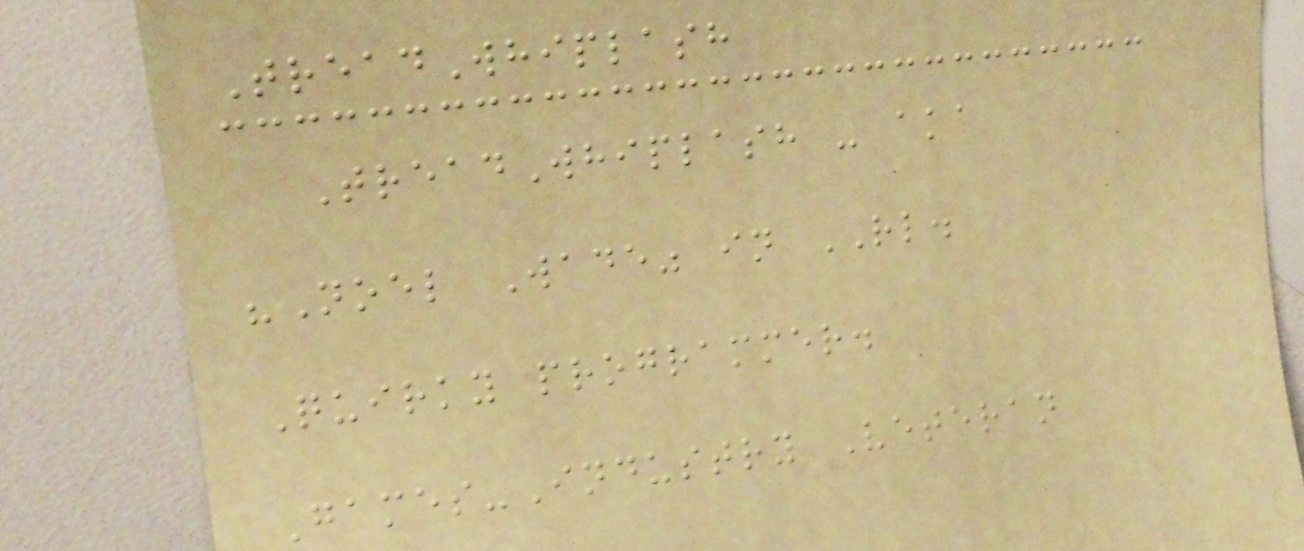TreadWhiplash
TreadWhiplash - aka
"Noel Wade" in RL.
Quirky programmer.
Games-Industry Veteran
